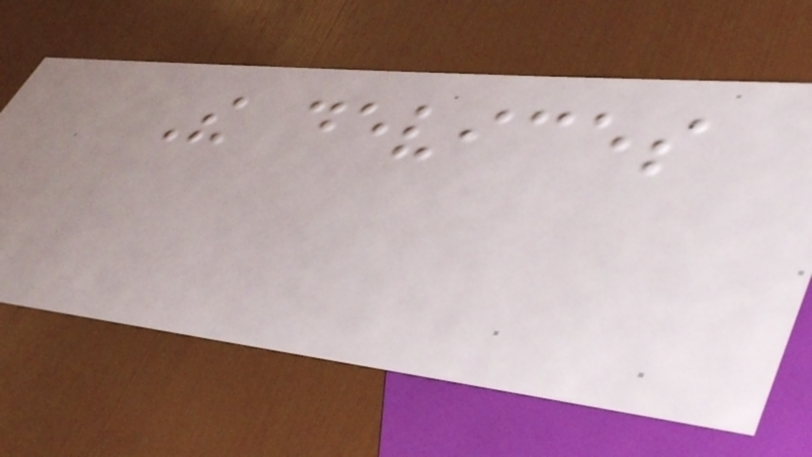The devices
